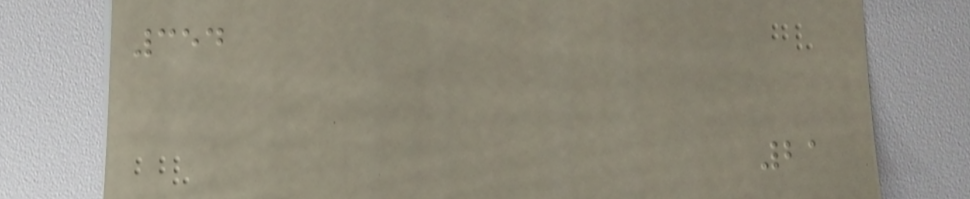354
21
